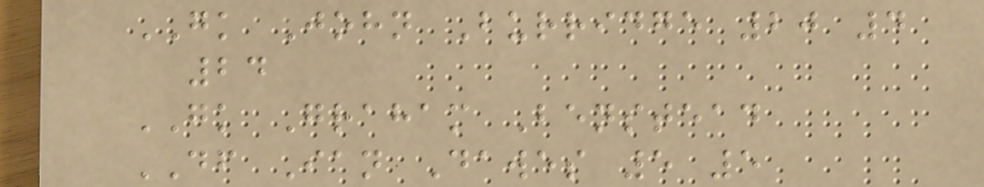GK John Burridge 20 4
24
GK Graham Benstead
DF Ian Dawes 5 5
